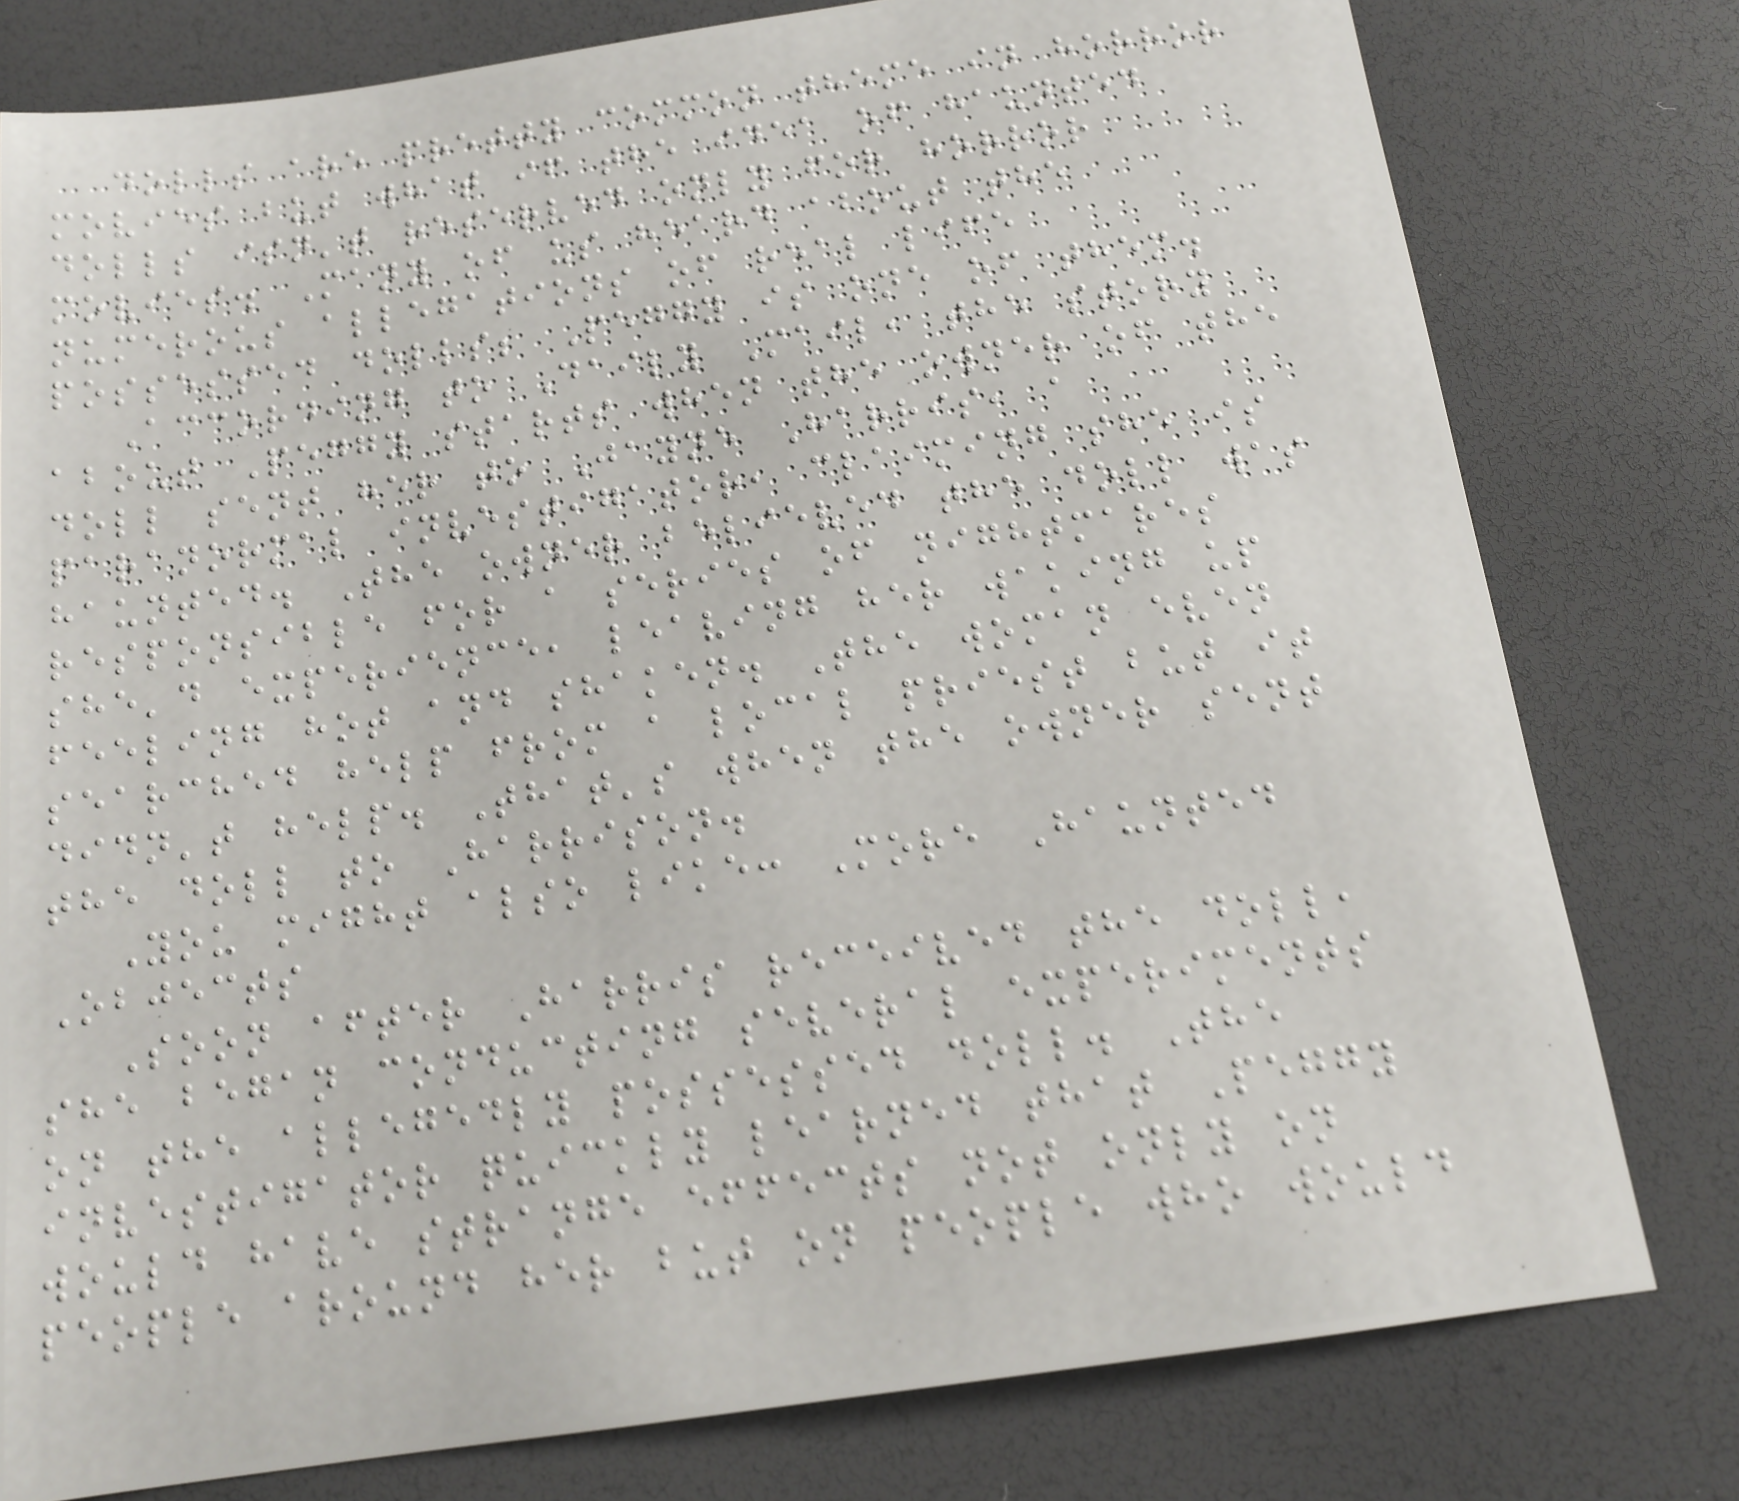dolls are pretty common theme in horror
movies but what if the idea of haunted
dolls isn't reserved only for horror
movies. Many of us heard about the
numerous allegations of real life
possessed dolls; Peggy is one of them.
According to Daily Mail, the story
about Peggy starts when the owner of the
doll sent her to Jayne Harris, a
paranormal investigator, claiming she is
haunted. The owner believed the doll was
responsible for a series of nightmares
she'd experience, leaving her waking up
feeling hot and shaken. The woman even
searched help from a local priest but it
didn't help. That's when the owner sent
the doll to Harrison.
You might also like: More Haunted
Objects
Soon after Harris received the doll,
she began conducting several experiments
on the allegedly possessed doll. The
investigator quickly learned that Peggy
would have strange effects not only on
people around her but on people who would
